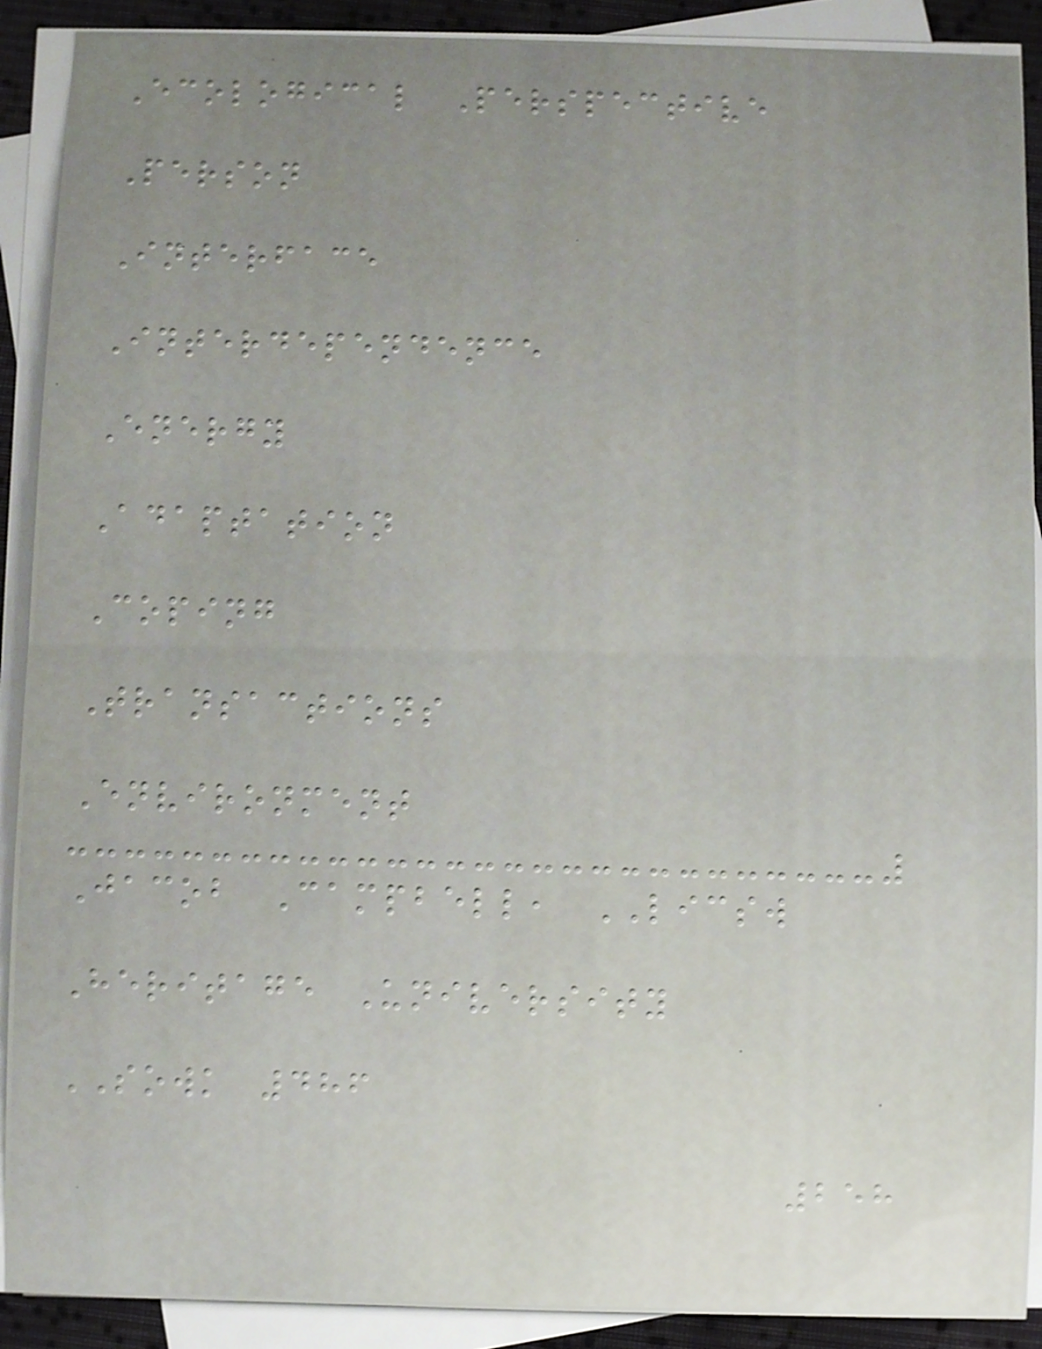Ecological Perspective
Person
Interface
Interdependence
Energy
Adaptation
Coping
Transactions
Environment
Jacob Campbell, LICSW
Heritage University
SOWK 486
258
